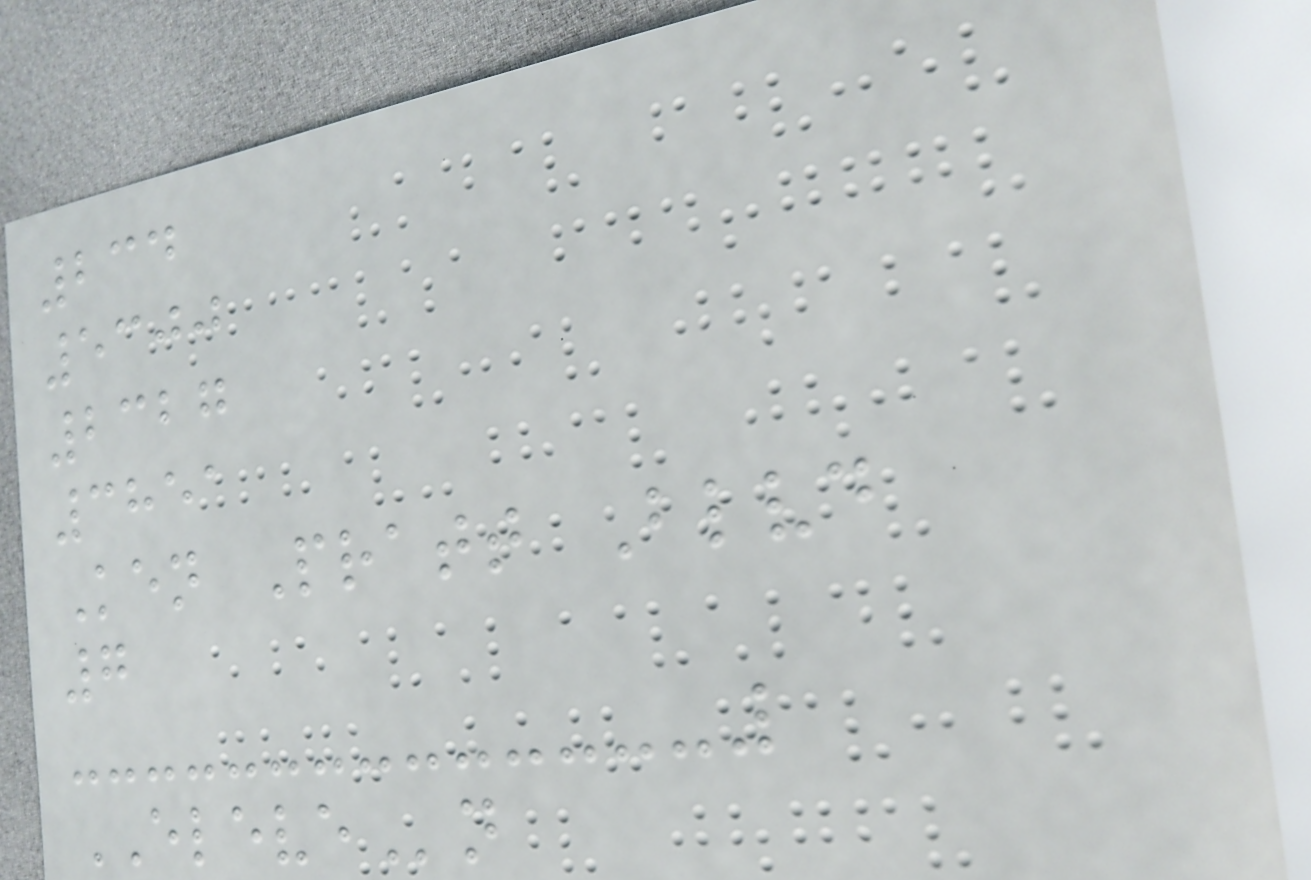234
5300
2327
3851
Ken Pratt Blvd
7
ELEVEn
